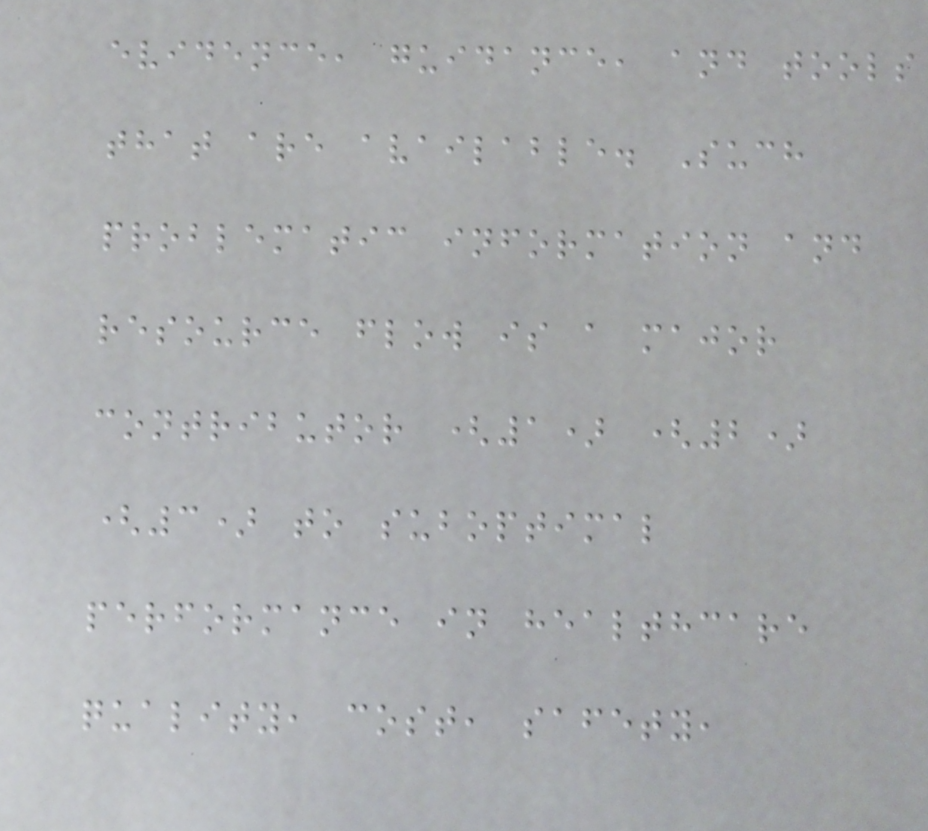evidence, guidance, and tools
that are available. Such
problematic information and
resource flow is a major
contributor (1) (2)
(3) to suboptimal
performance in healthcare
quality, cost, safety,
